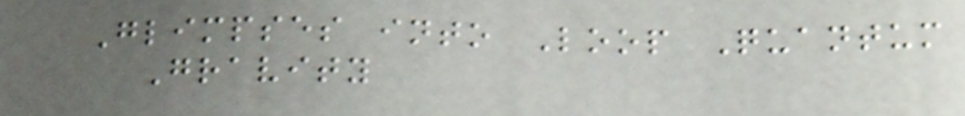Glimpses into Loop Quantum
Gravity
